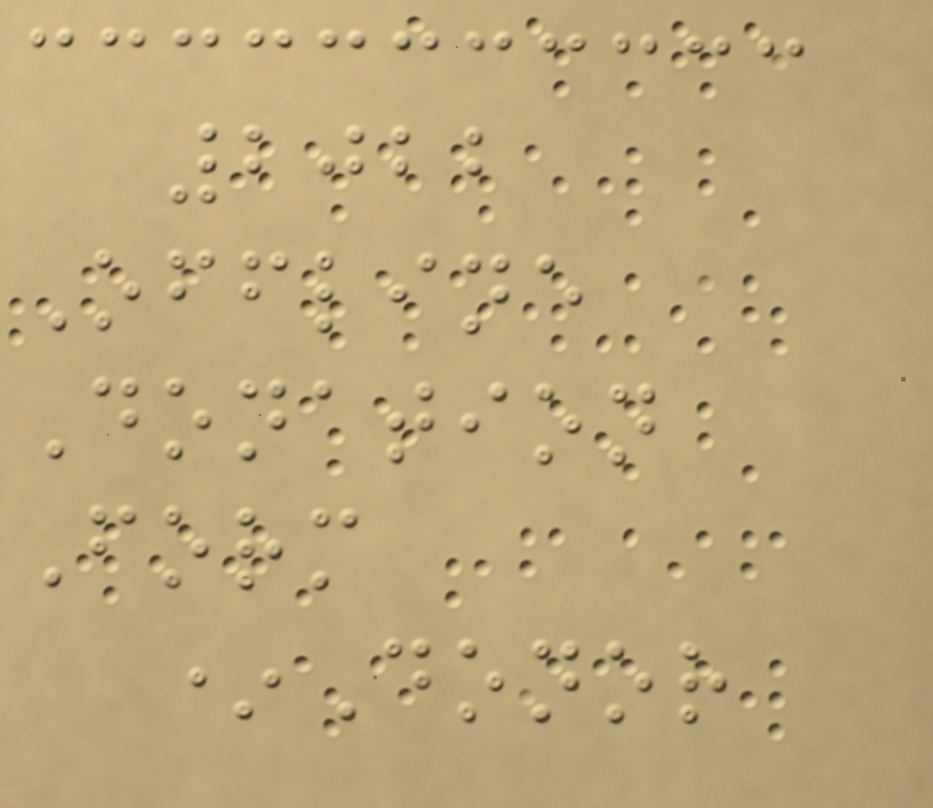2022
Offline
Donation
Form
*Donor
